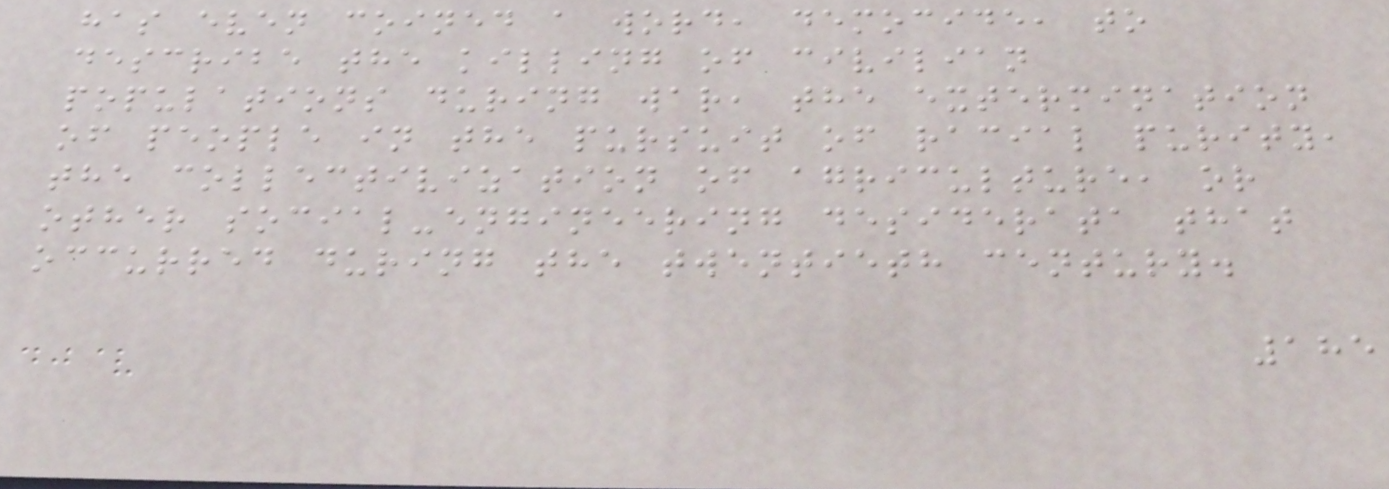has even coined a word, democide, to
describe the killing of civilian
populations during war, the extermination
of people in the pursuit of racial purity,
the collectivization of agriculture, or
other social-engineering desiderata that
occurred during the twentieth century.
185
